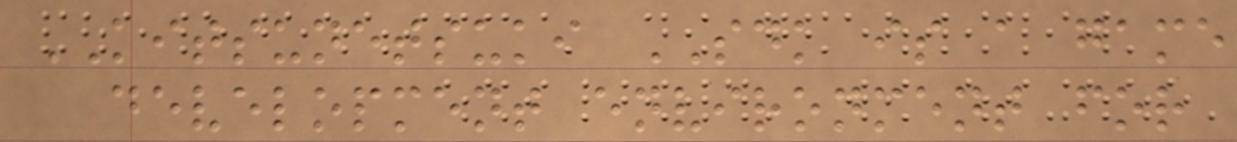KITSUNETSUKI SDK is a game
development environment for
